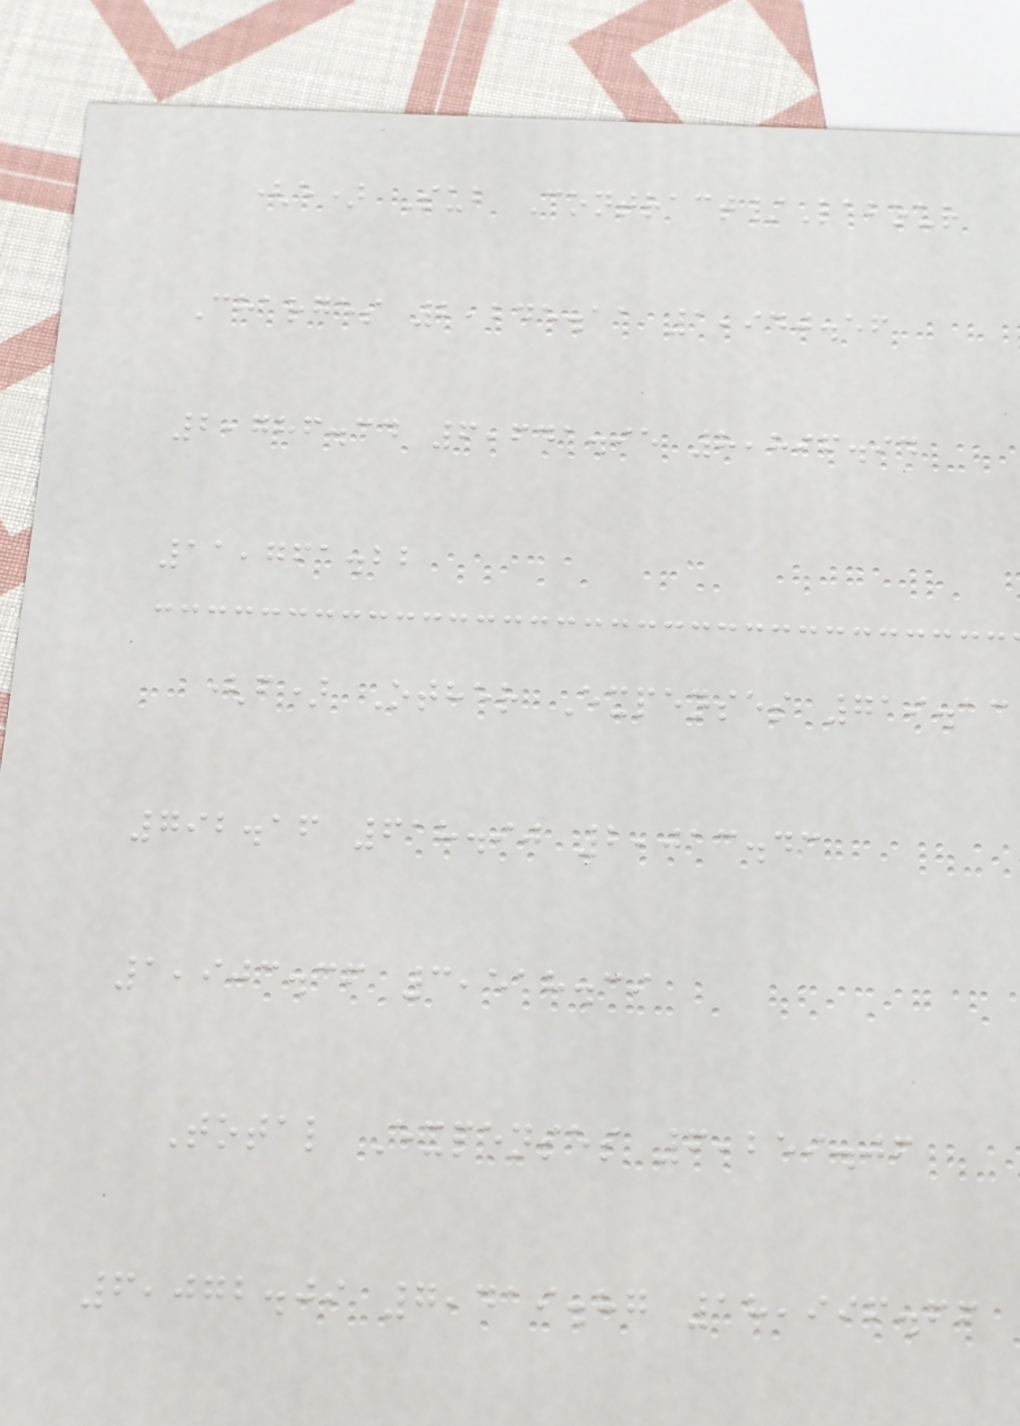(e) Sub Contract/Labour
Charges 2,245.11 1,940.56
2,786.34 6,641.95 8,896.94
11,761.22
(f) Other Expenses 719.13
792.16 618.90 2,013.43
1,903.36 3,518.39
Total Expenses 6,259.06
6,072.09 7,419.87 18,996.66
